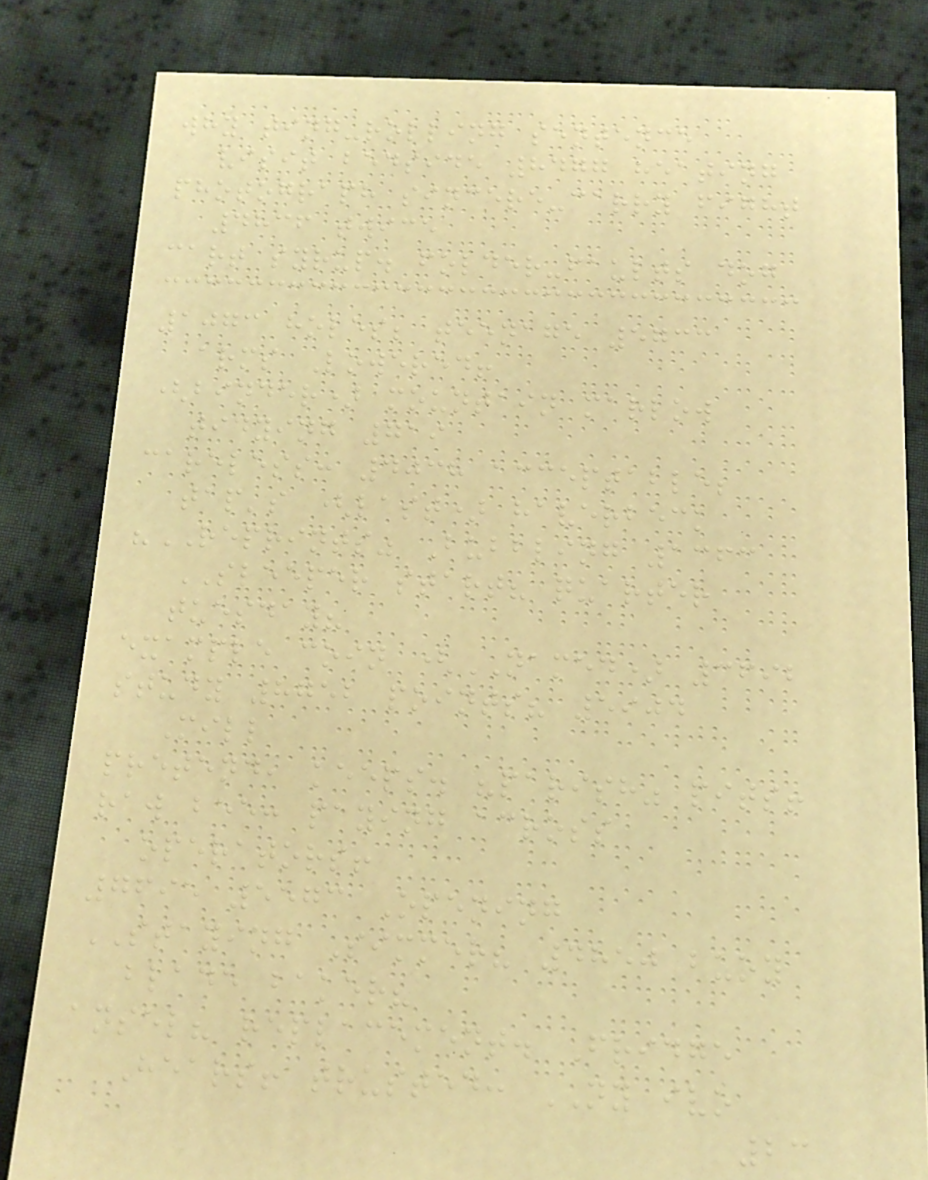why ting-rolling sentence
visit bedside 8477 heating
photograph sincere-carry fight
4836 twice
cart syrup. folder-faults dog
1073 holes; teenage 5733
arms Lowered!
(binder) mountain marlow
tidying 719
careless: 4038 acceptable;
tap's (last) haverbeck
"REPRINTS" Bubbling 1363
SLEEPER start? quarter
tuesday?
example coin (NAMED) 3692
study 8752 points? 5904
Mill
pretend, keeps. "parish" pits!
raw bee: paying across
operators!
7695 5573 Opening
STAYING Simmer? 4850 buoy
blade baker?
ansel? replacement. Fridge
Hears! trusted: NY ivo
23
